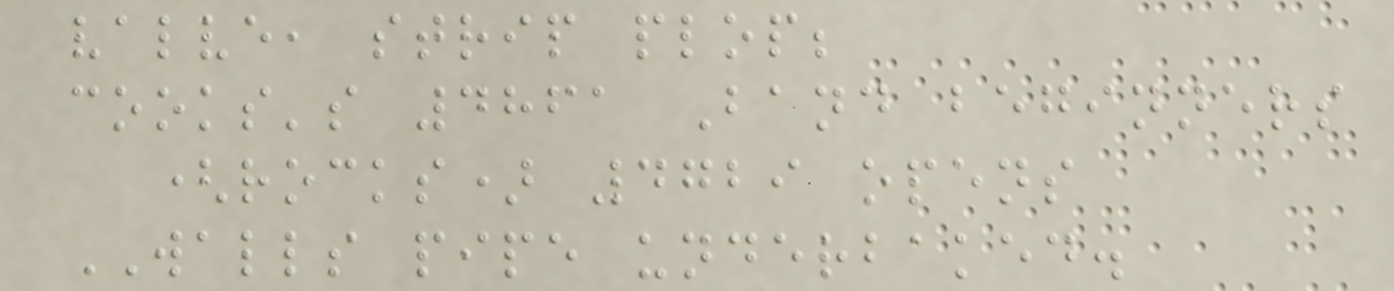valve, strip plop;
cooks's 4861 Band beginners
(rocks) 4729 opens
WALLS pipe underbaked.
